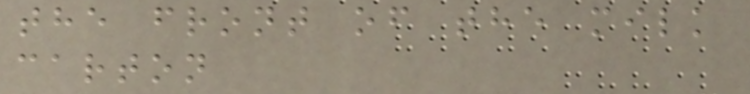the front of the milk
carton
